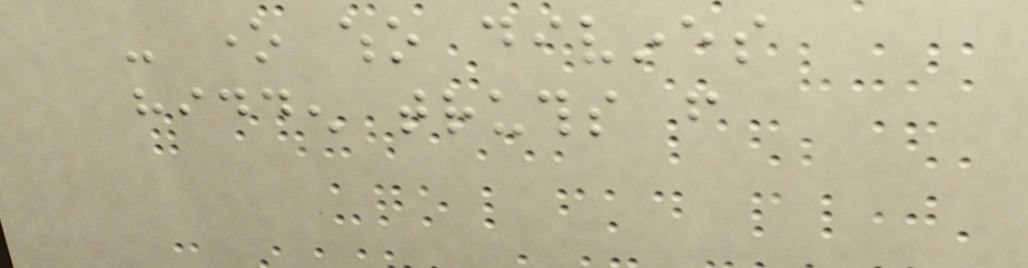- one who divines
hidden truths from
